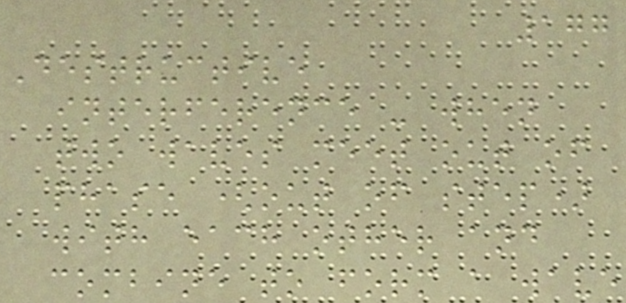177
Destructive
interference - when
two waves meet out of
phase (out of step)
with each other and
combine to form a wave
